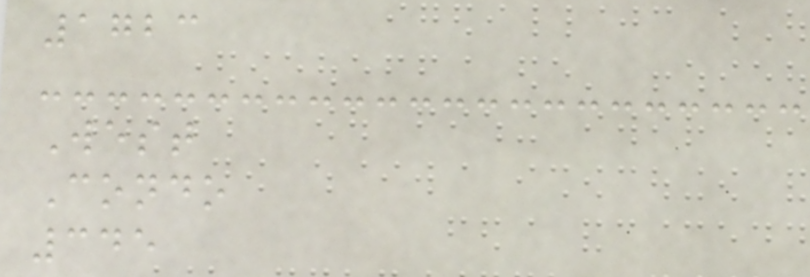1723
West
Condo
345
